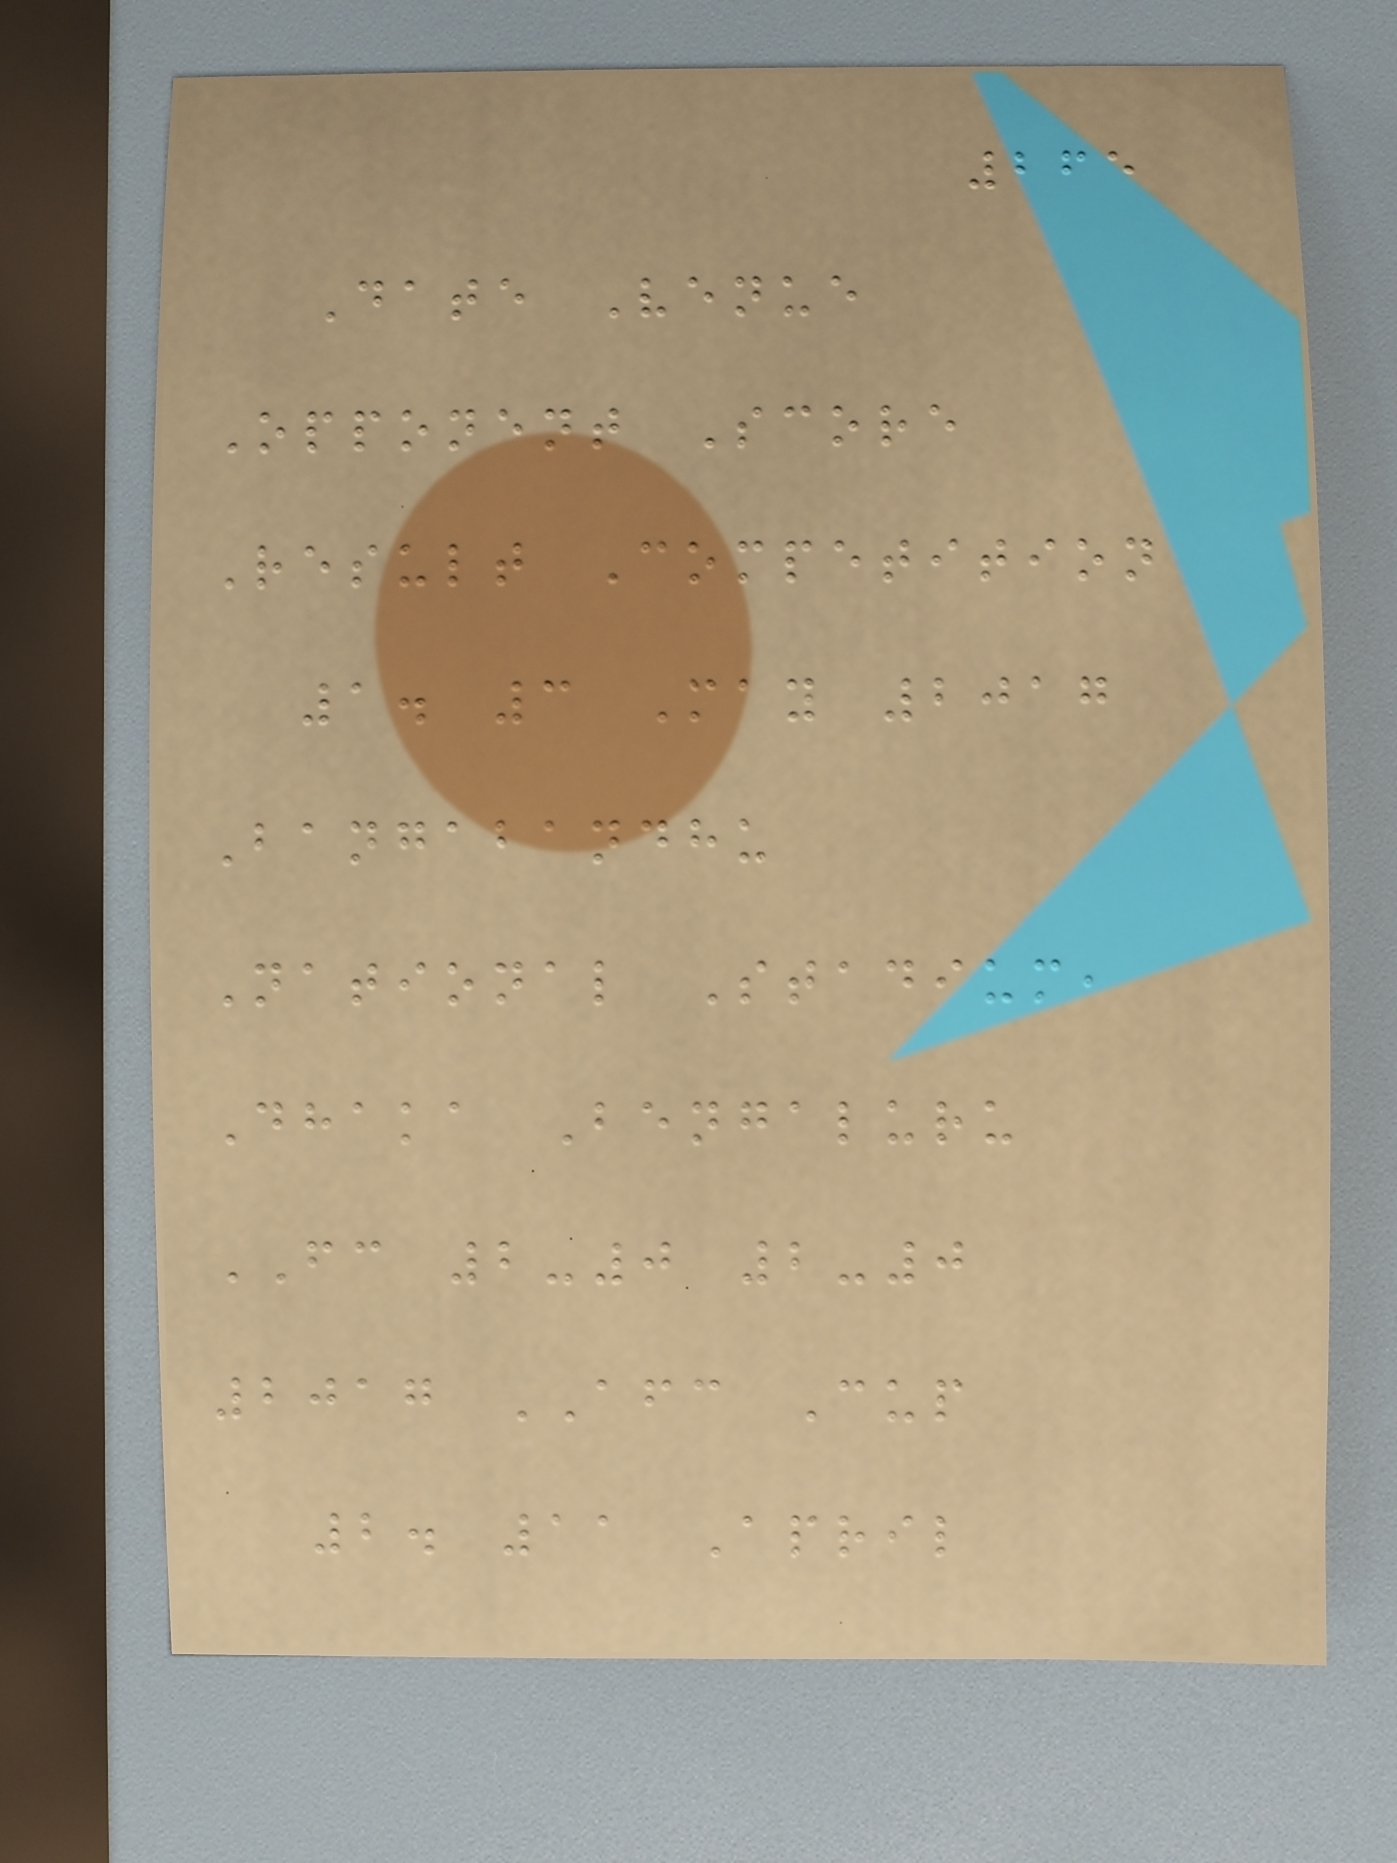265
Date Venue
Opponent Score
Result Competition
1. 3 May 2017
Bangabandhu
National Stadium,
Dhaka Bengaluru
FC 2-0 2-0
2017 AFC Cup
2. 11 April
